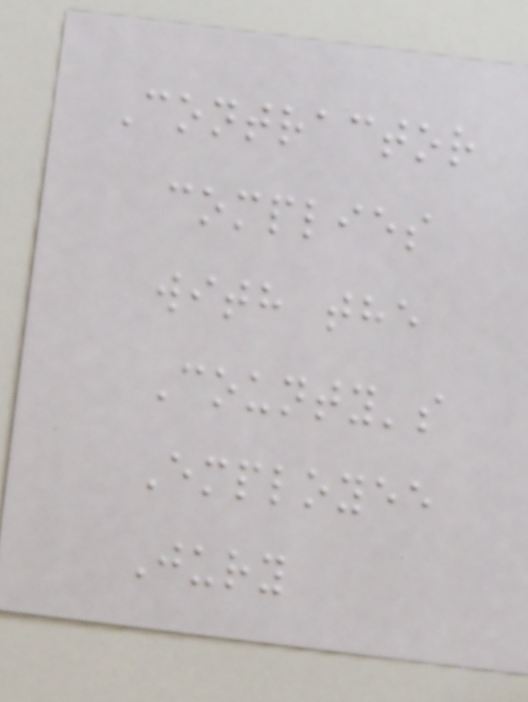Contractor
complies
with the
County's
Employee
Jury
